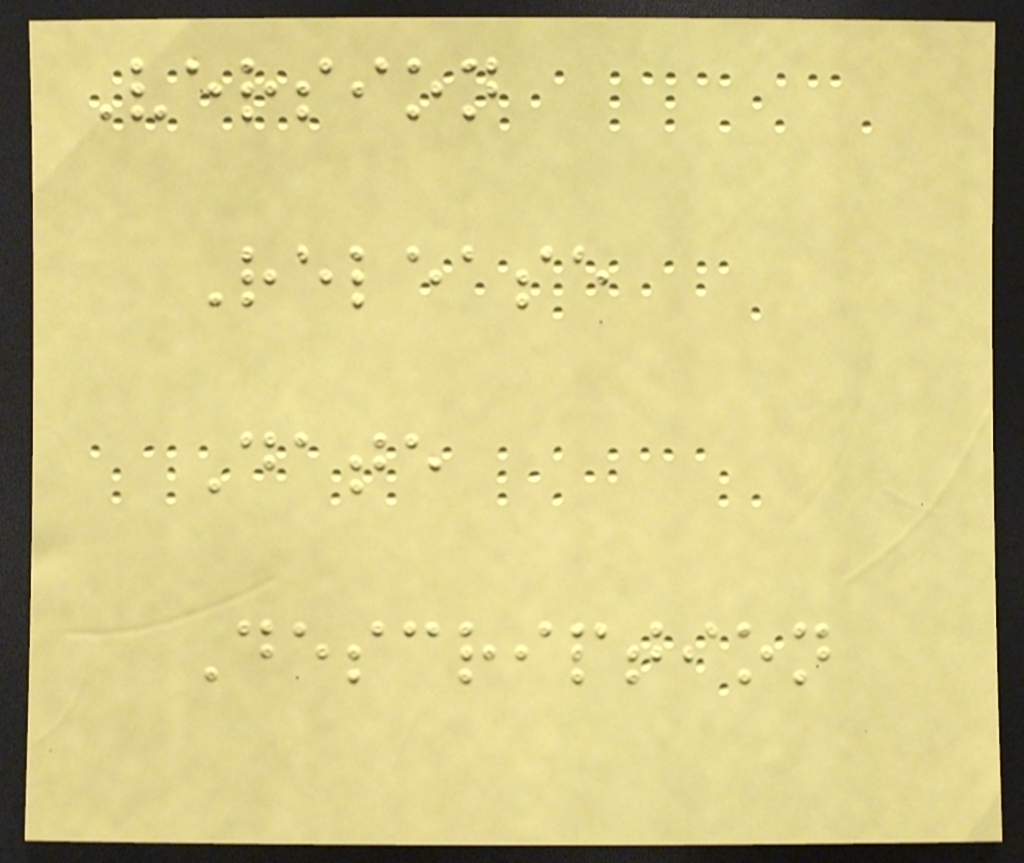Version
Release
Date
Description
